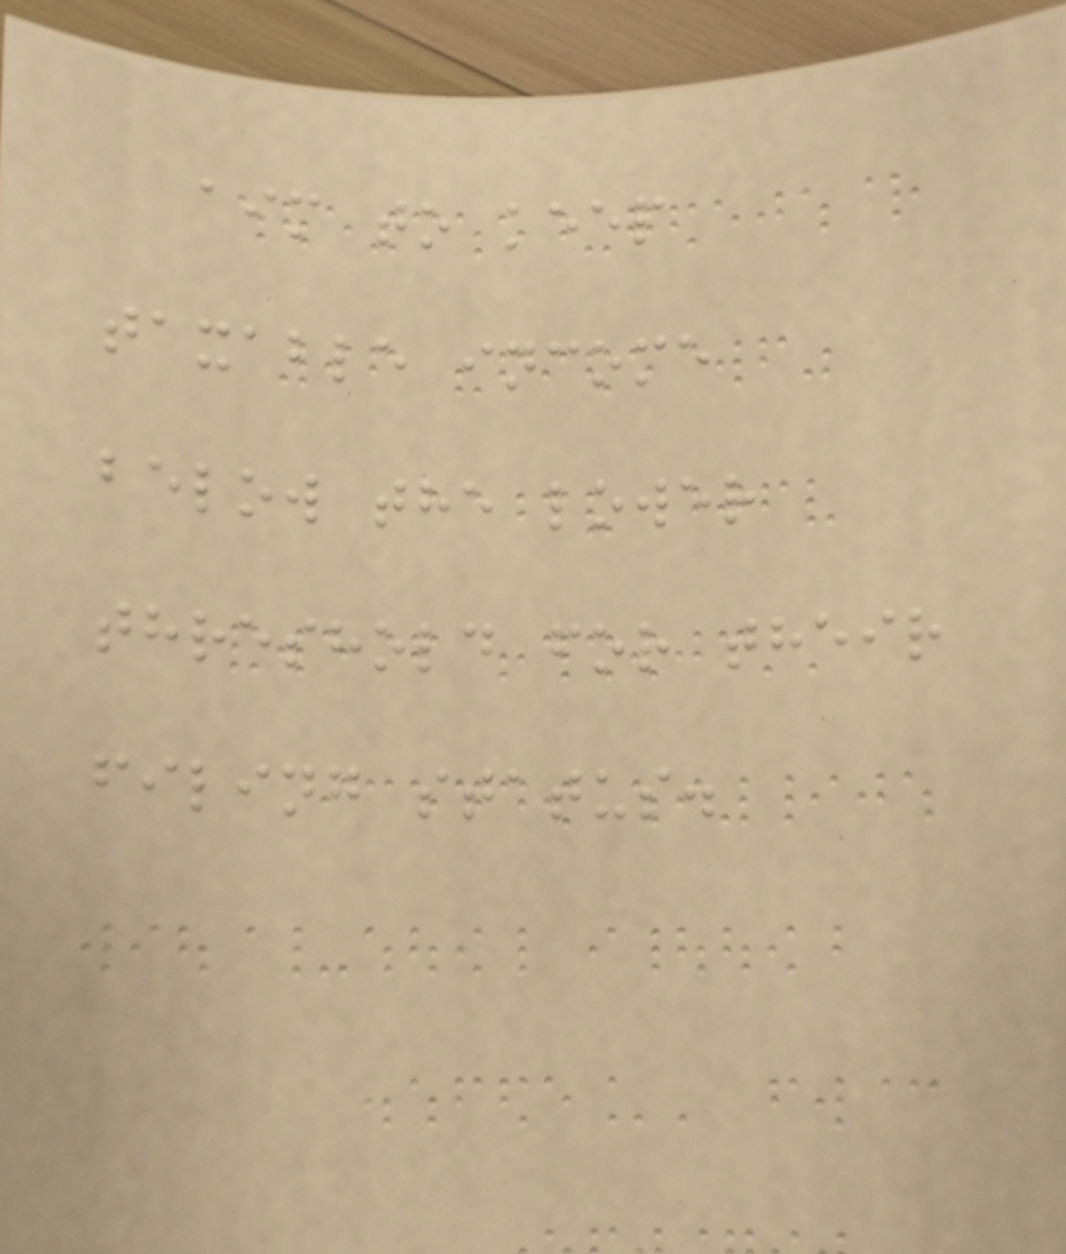aim to keep
taxable income
below the lower
threshold for their
filing status.
